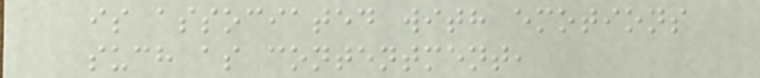is associated with emotions
such as contentment,
